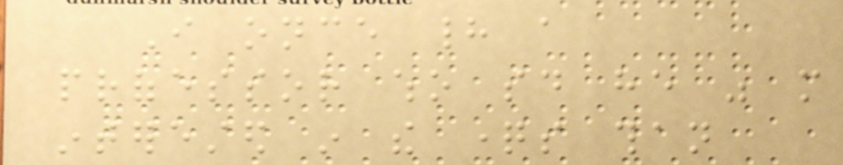I once had a
professor who said he was more
interested in the questions than
